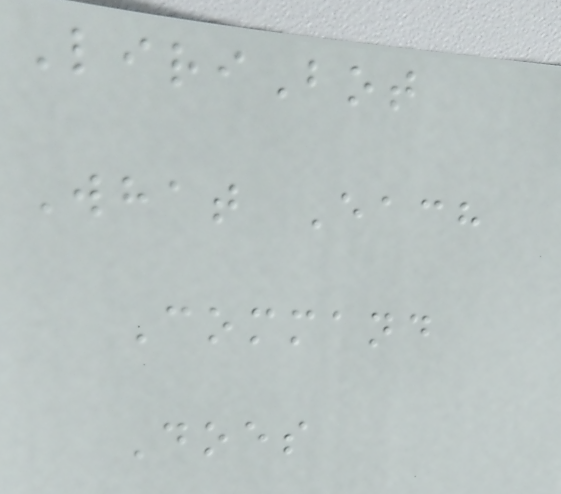LiriBot
What Each
Command
Does
